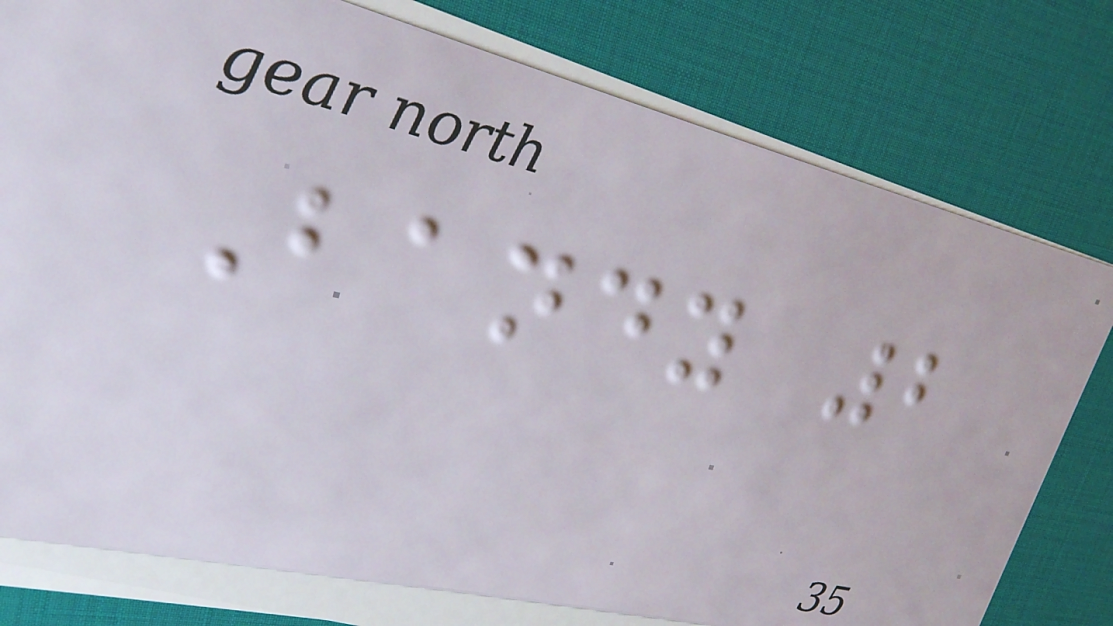Bandy 2
